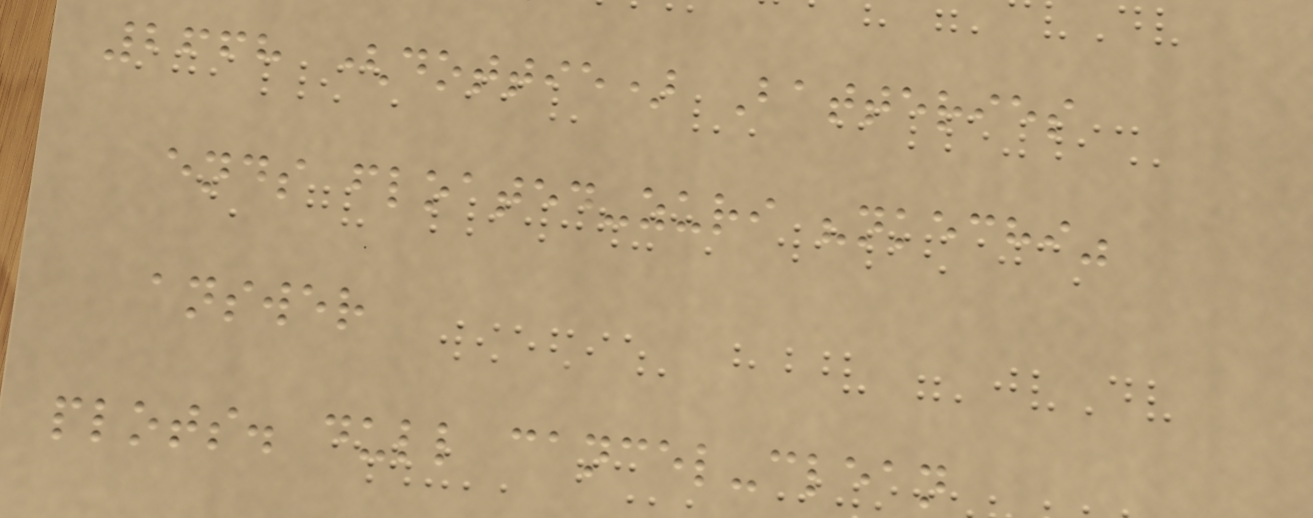2668 (dottie) Batteries
ends floated-zuri "nkechi"
answer
plots. dull cancel-clean
